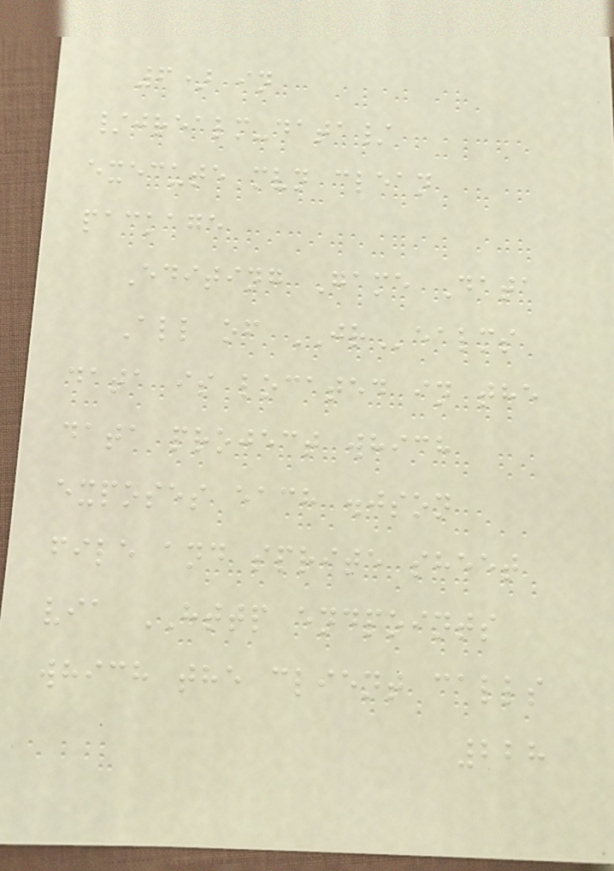6) in
/jrealm-data/
execute mvn clean
package
Editing Game Data
All of JRealms
data is located in the
data project which
exposes each .json
file and sprite sheet
via HTTP endpoints
which the client calls
228
